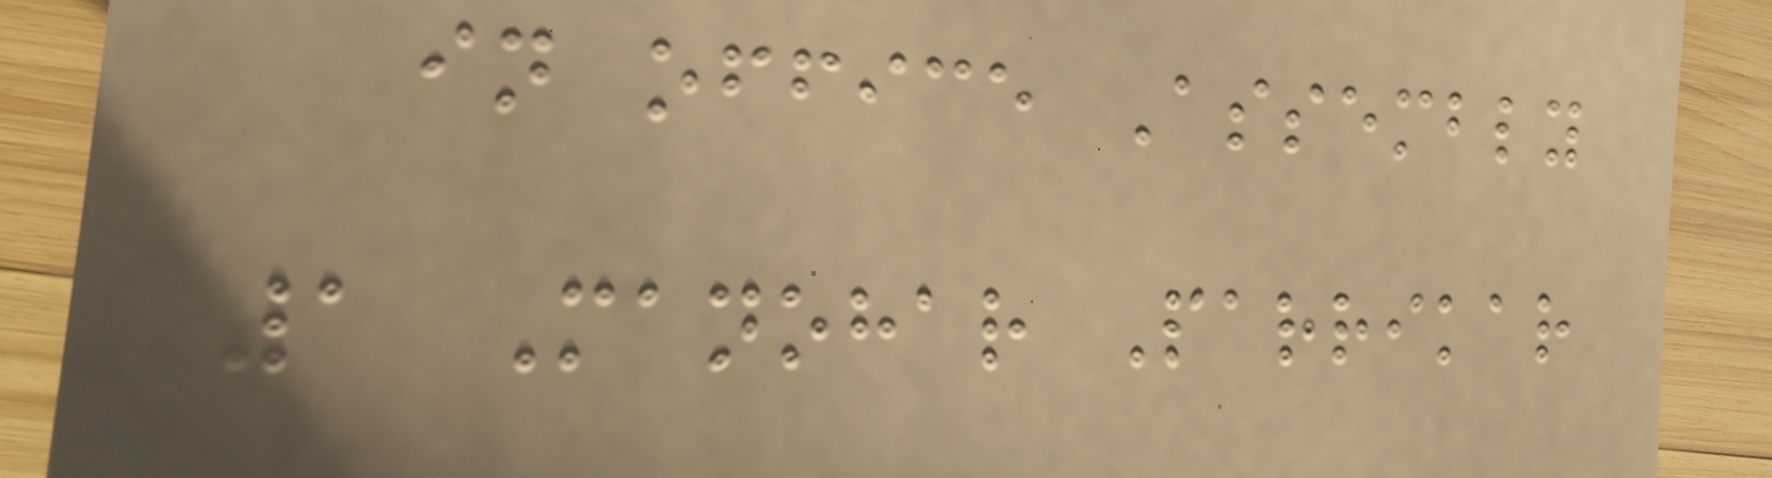in office Assembly
1 Manohar Parrikar
